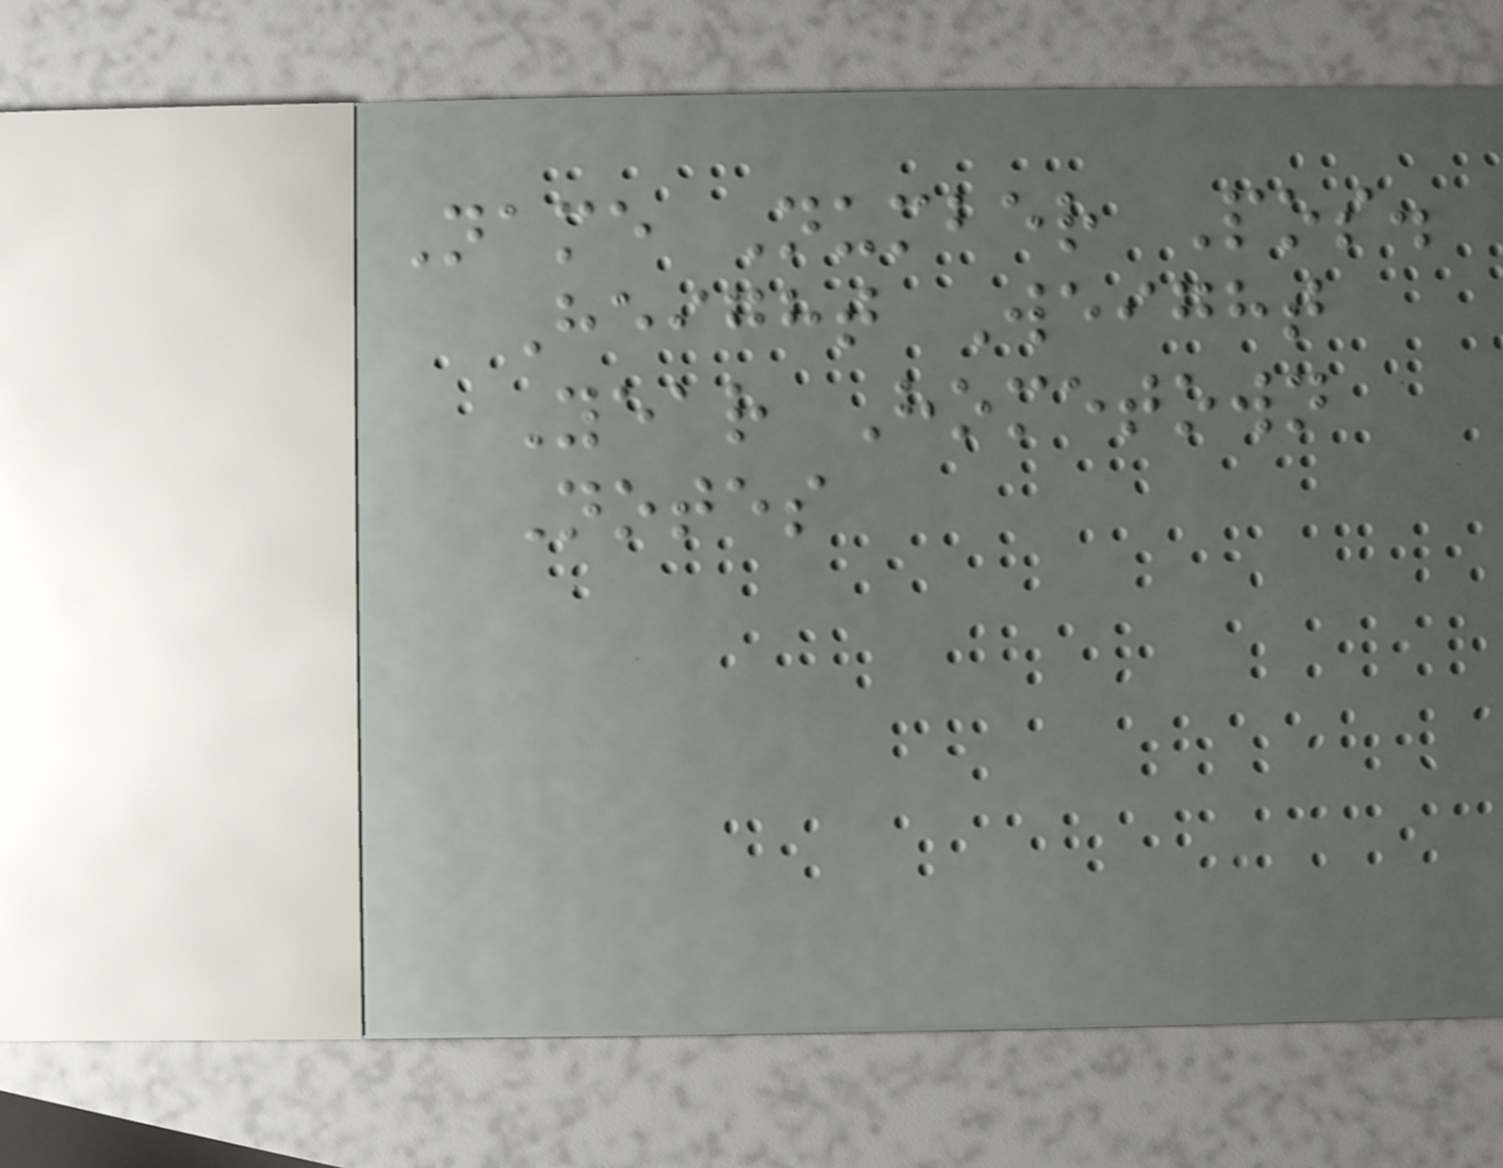Name Number Pos.
Height Weight
Year Hometown
Notes
